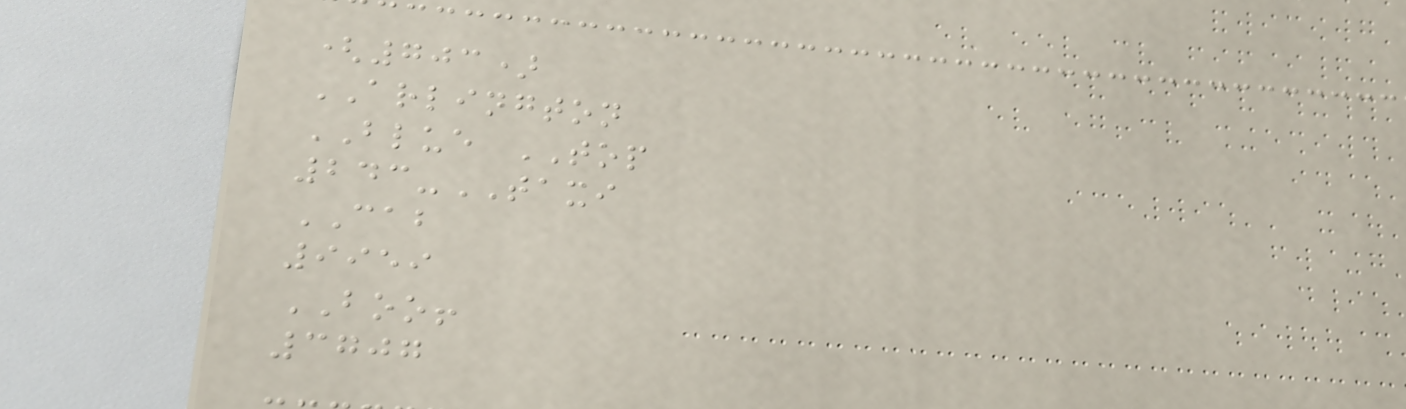(703)
ARLINGTON
BLUE TOP
243-TAXI
CAB
9959
BOO!
3707
